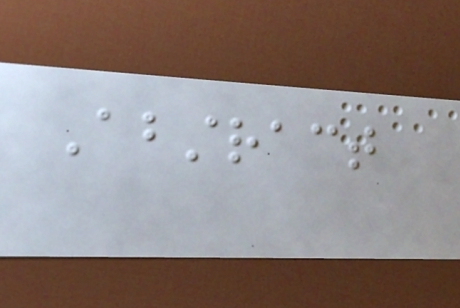Abstract
